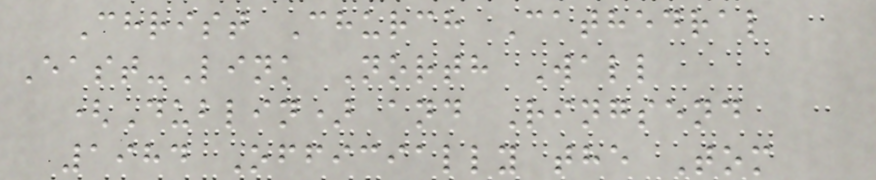Christ Church Cathedral
East-Link North Wall
(Dublin) and Ringsend
1984 Officially the Tom
